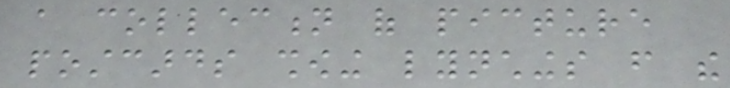a collection of picture
postcards showing lynchings from the
